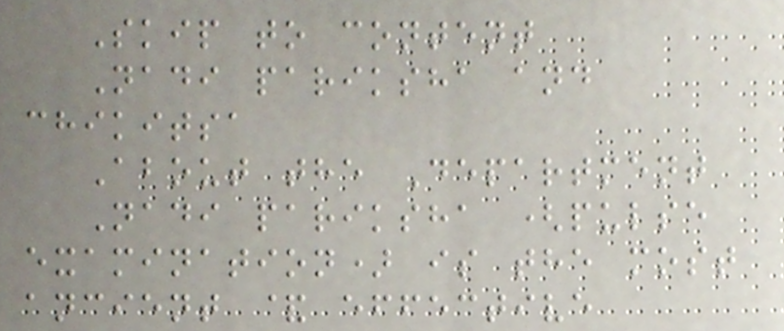Skip to content
Nadi pariksha and
chikitsa
About the Department
Nadi pariksha (pulse
examination) is the most
ancient & effective
